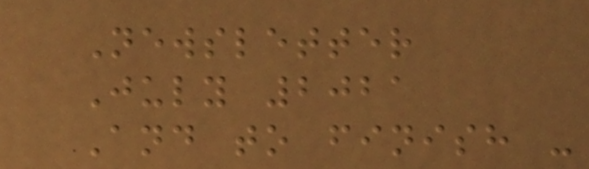Newsletter
July 2021
And to finish -
